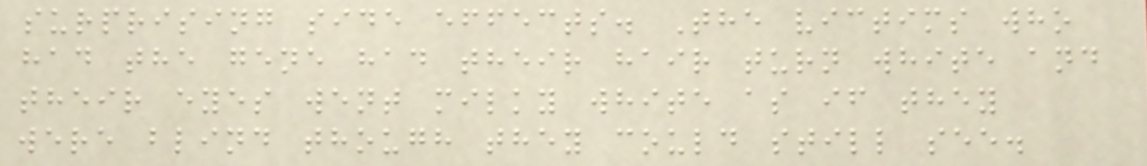surprising side effects. The victims who
had the gene had their hair turn white and
their eyes went milky white as if they
were blind though they could still see.
